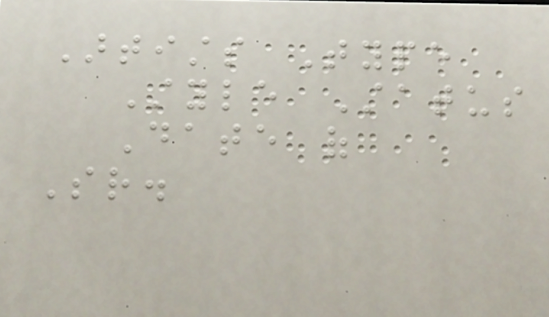Artists Type
Style Status
Date of
Sr.
